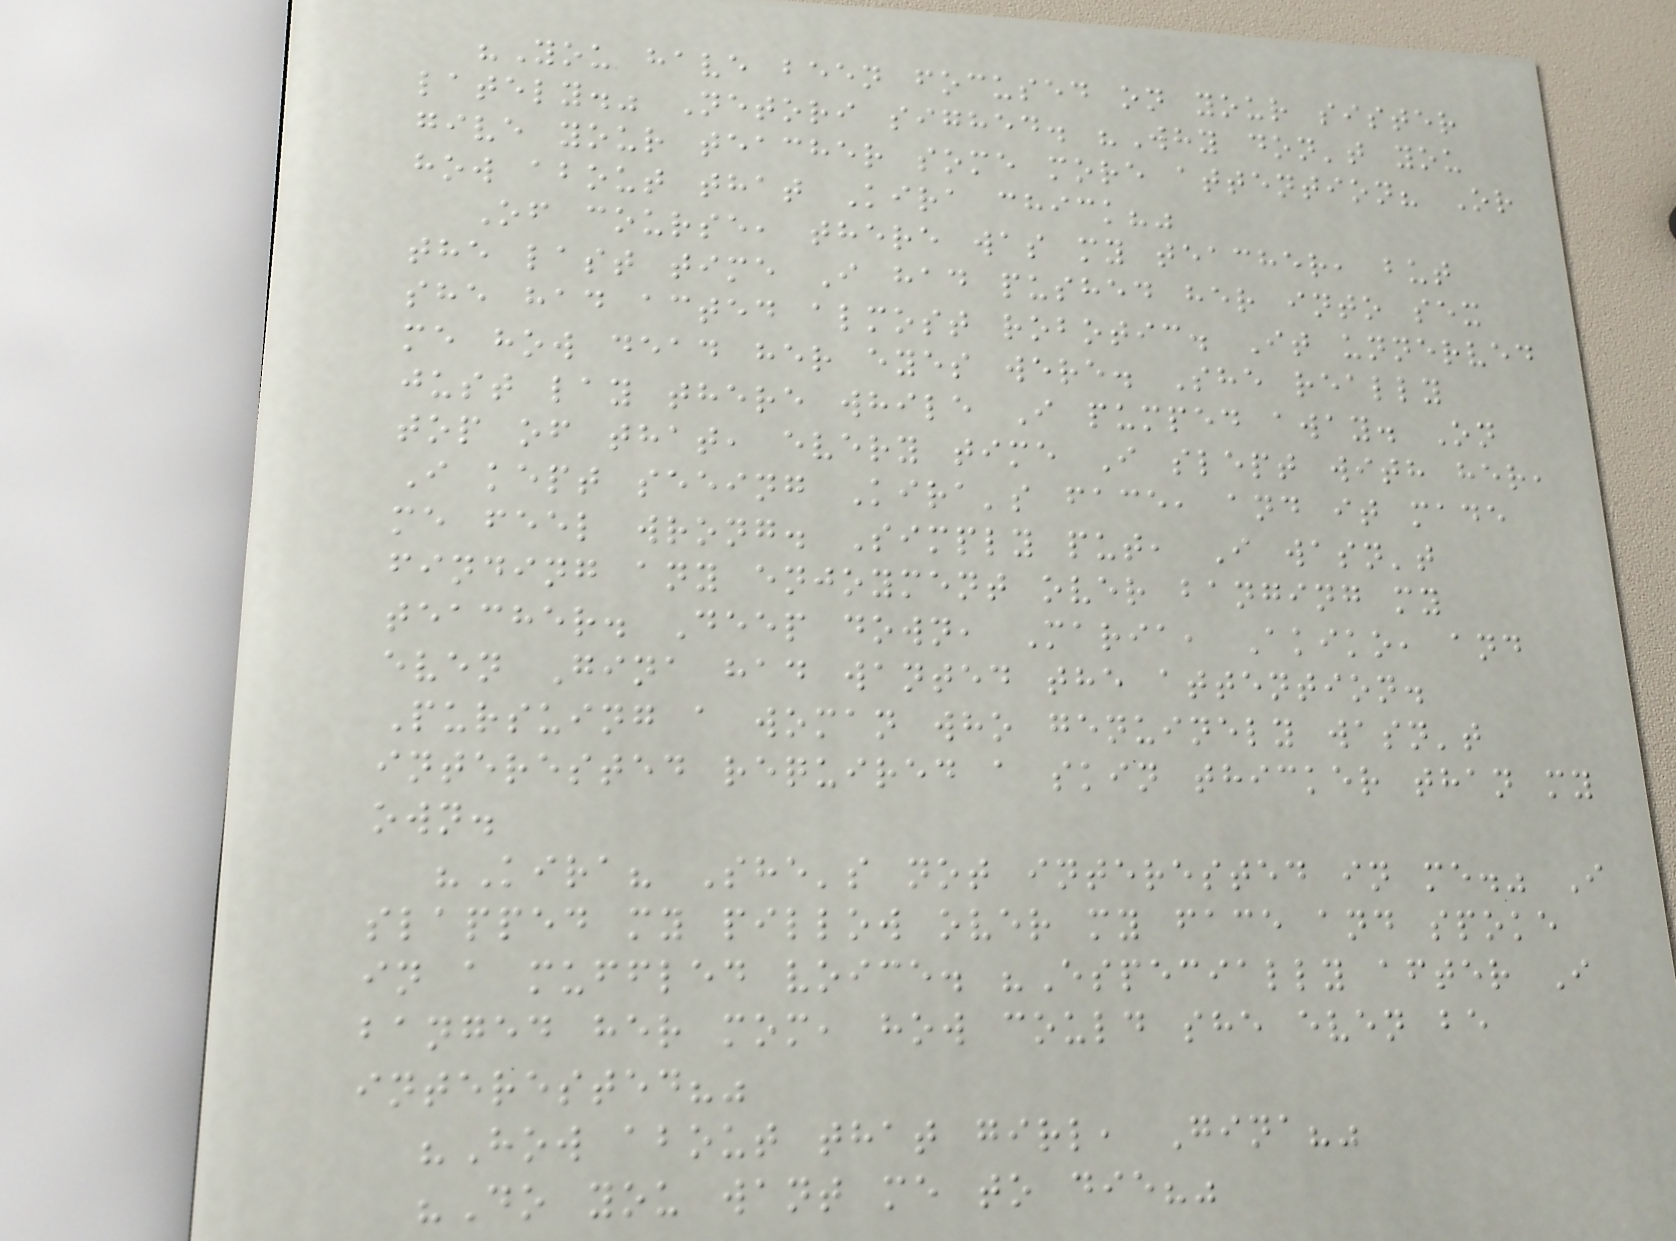"You have been focused on your sister
lately." Netori sighed. "Why don't you
give your teacher some more attention? Or
how about that Kira chick?"
Of course, there was my teacher, but
the last time I had pushed her into sex
she had acted almost robotic. It unnerved
me how dead her eyes were. She really
just lay there while I pumped away. On
top of that, every time I slept with her,
I kept seeing Kira's face, and it made
me feel wrong. Simply put, I wasn't
finding any enjoyment over banging my
teacher. Deep down, Maria, Akiko, and
even Gina had wanted the attention.
Pursuing a woman who genuinely wasn't
interested required a skin thicker than my
own.
"Kira? She's not interested in me." I
slapped my pillow over my face and spoke
in a muffled voice. "Especially after I
banged her mom, how could she even be
interested?"
"How about that girl, Gina?"
"Do you want me to die?"
